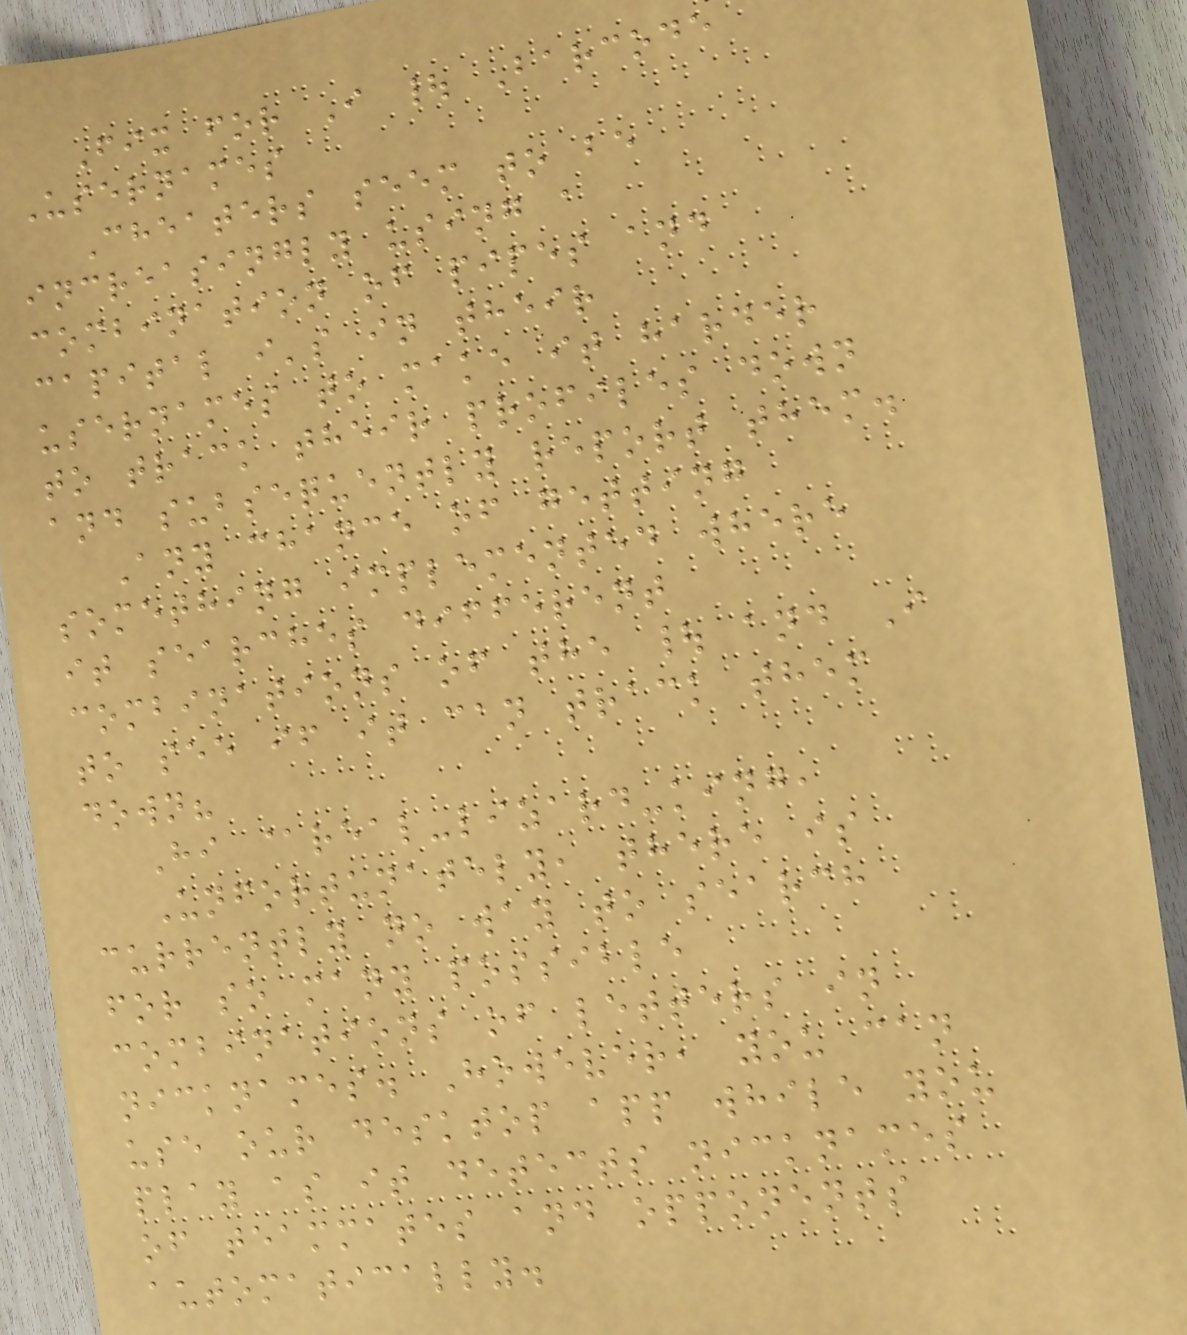Fix for I | Barcode
Usernames
Cheaters seem to be
increasingly using a
combination of pipes and
capital i's in their
usernames to make it harder
to track their profiles down
and subsequently report them.
Any chance of getting
something implemented where
it searches different
combinations of the | and I
to see if it can track them
down?
Hi @real-lizard-king,
Unfortunately, there is
currently no way to search
for so many possible
combinations of letters in
nicknames. However, you can
use our desktop app while you
play as it detects nicknames
of teammates and opponents
automatically.
